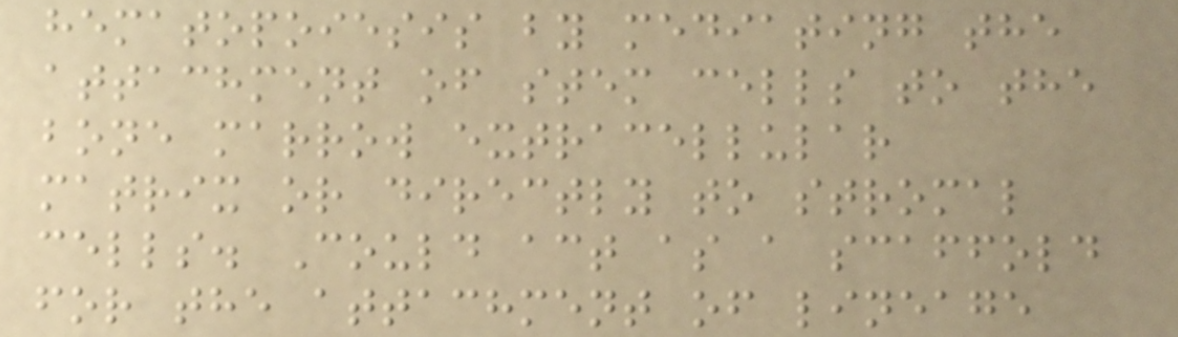hematopoiesis by mediating the
attachment of stem cells to the
bone marrow extracellular
matrix or directly to stromal
cells. Could act as a scaffold
for the attachment of lineage
